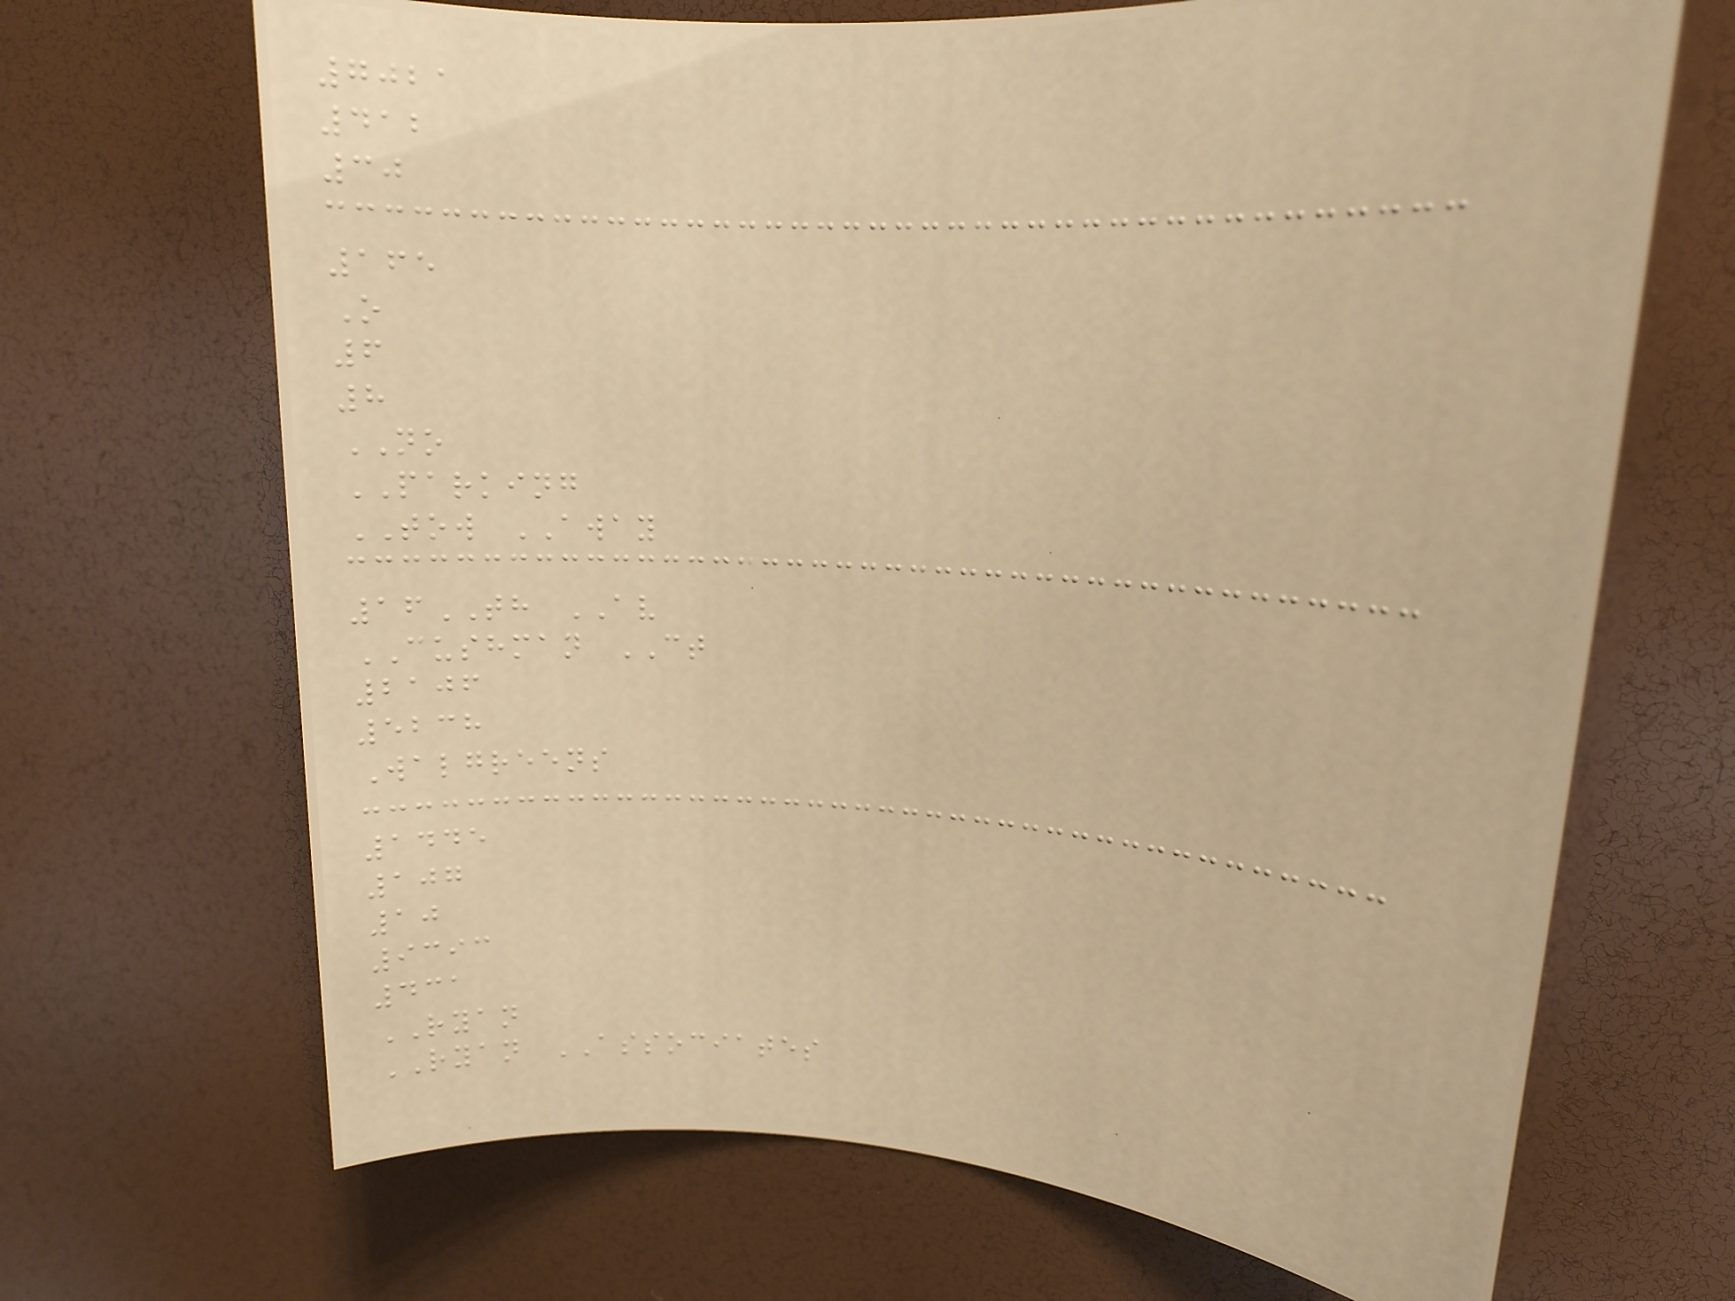7021
412
30
165
O
6
8
NO
PARKING
TOW AWAY
16TH AV
CUSHMAN CT
2106
5238
Walgreens
1445
107
10
9393
431
RYAN
RYAN ASSOCIATES
